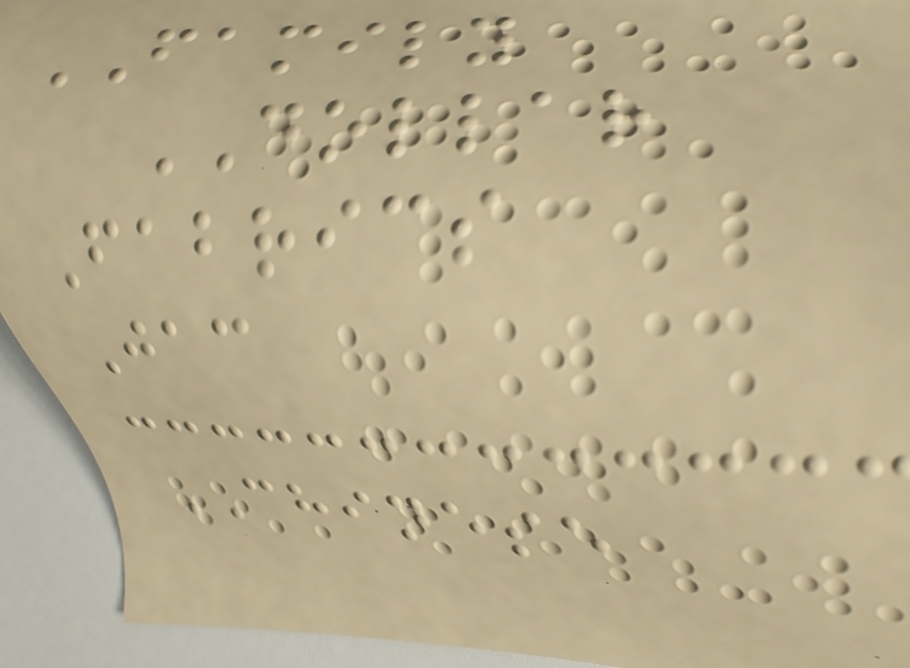FAMILY
DOLLAR
Fabrics
Jac
CHINESE
